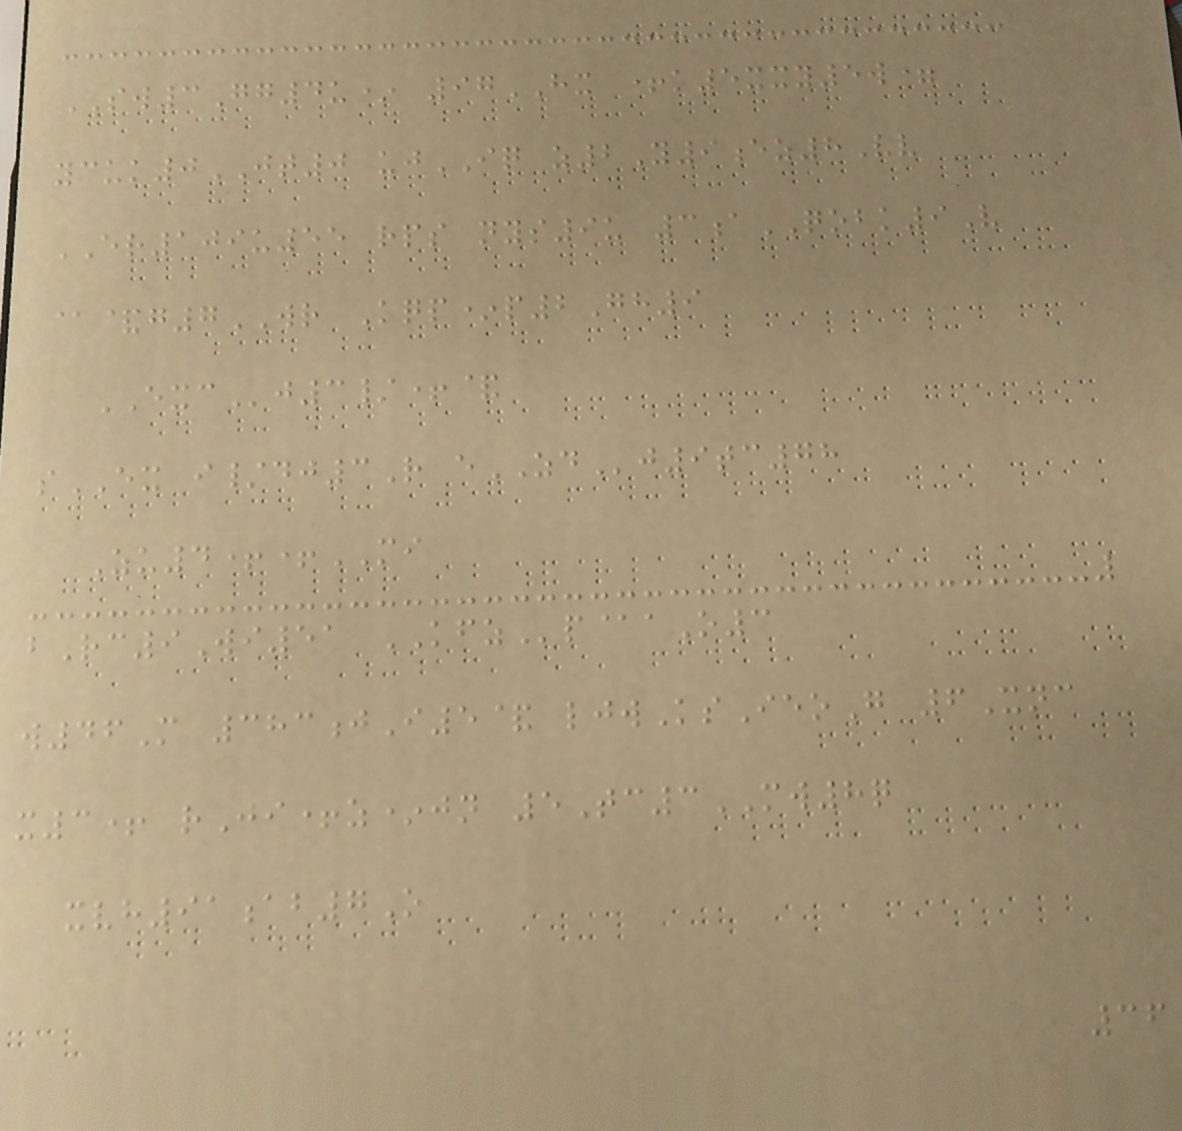SW3Gg4u* 97HX +k5xxy5w=
ycuk0JT0 ujIQ z2Y9ez8Vv
ER109u55 rps nys9u 3aQOBK9V
@&g7WR Kqp*p2Gh9
EXCj3/+&
sEX i/dj3R eZDj9tc78
Zu4++MI
bRc9Wi51 KFZp@aO3
w46M 383jI5& ljwKsIeoG 6Xnc
x3+ rJi+z*jn 5Tc3MW8q
xvh91ab7O
36
